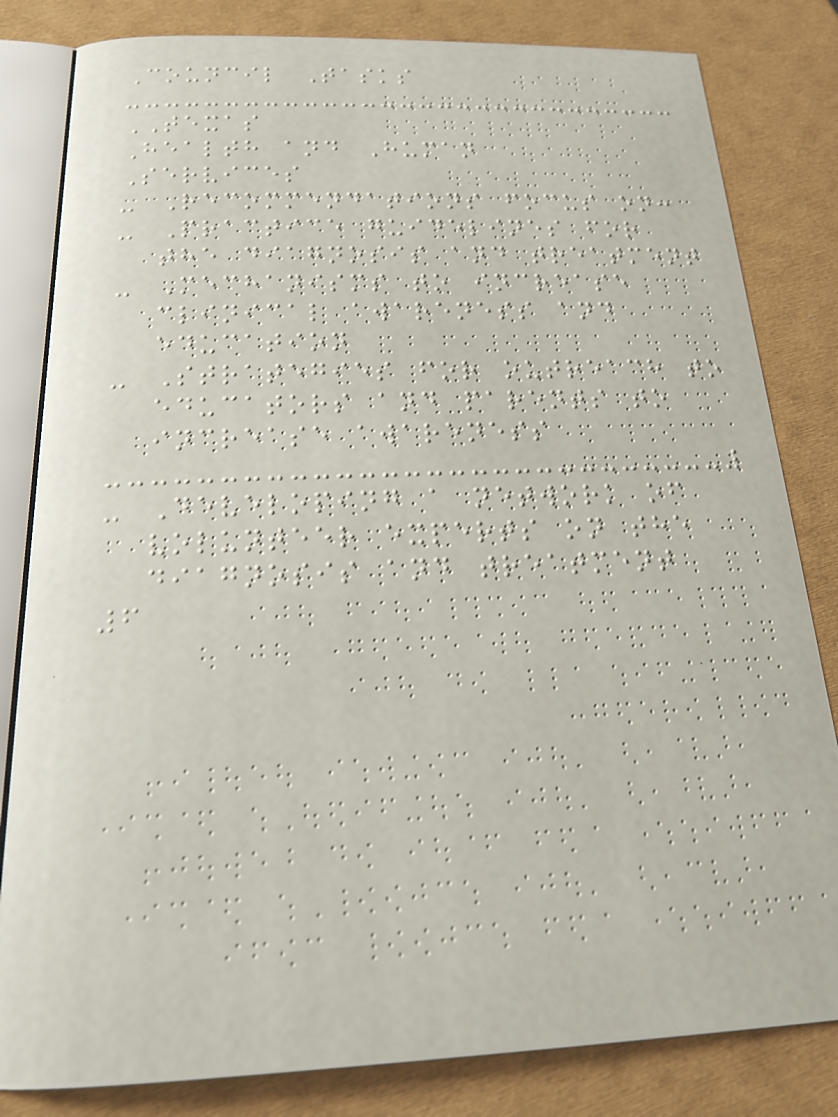Council Tasks
TEXAS
Health and Human
Services
- Recommendations focus on:
- Practice guidelines for
the diagnosis and treatment
- Mechanisms to increase
clinical awareness and
education
- Strategies for outreach to
educators and parents to
increase awareness
- Developing a network of
volunteer experts on the
diagnosis and treatment
6
